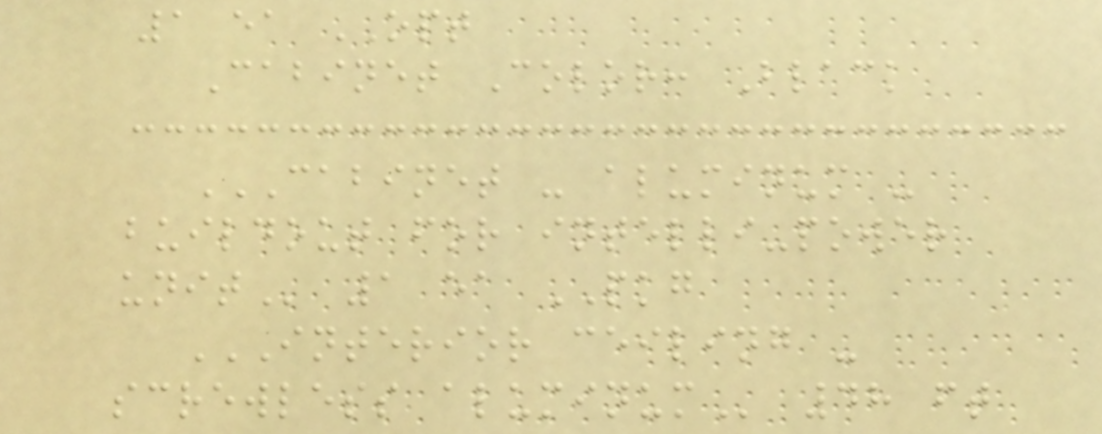1 ea OPT
Cabinet Color: Black
CABINET - ALUMINUM -
BUILDOUT FOR INTELLI-POWER
UNIT 1 ea PKG
INTERIOR CEILING -
SCREWLESS ALUMINUM 48 ft
